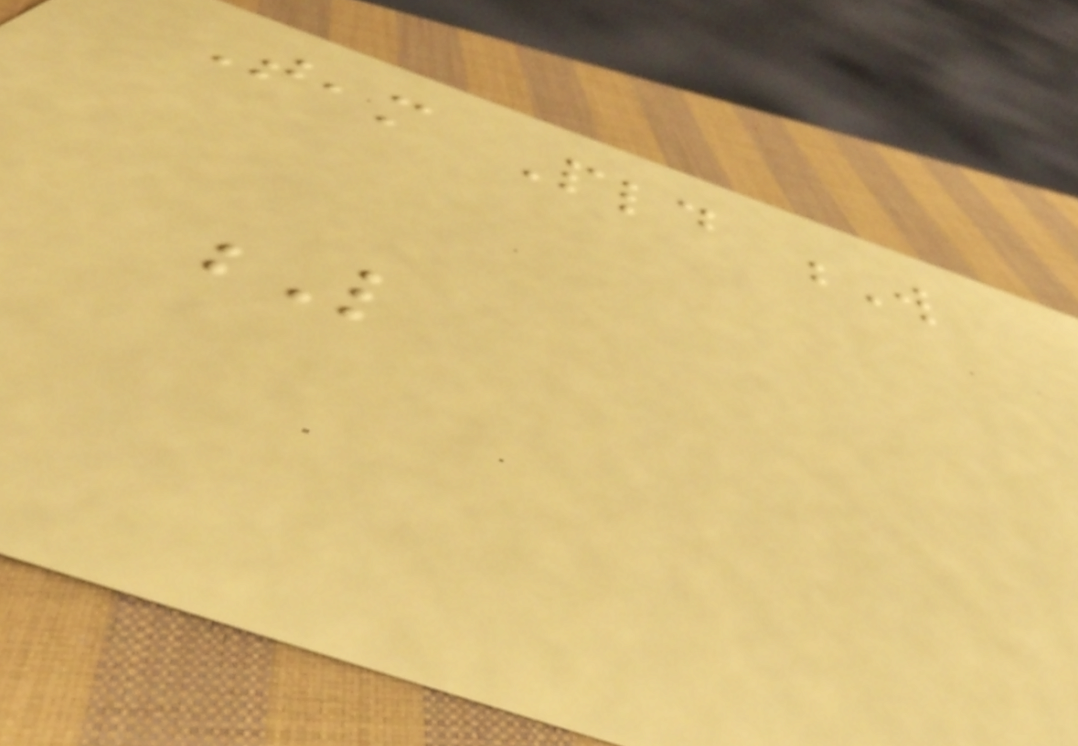Team Pld W
L
